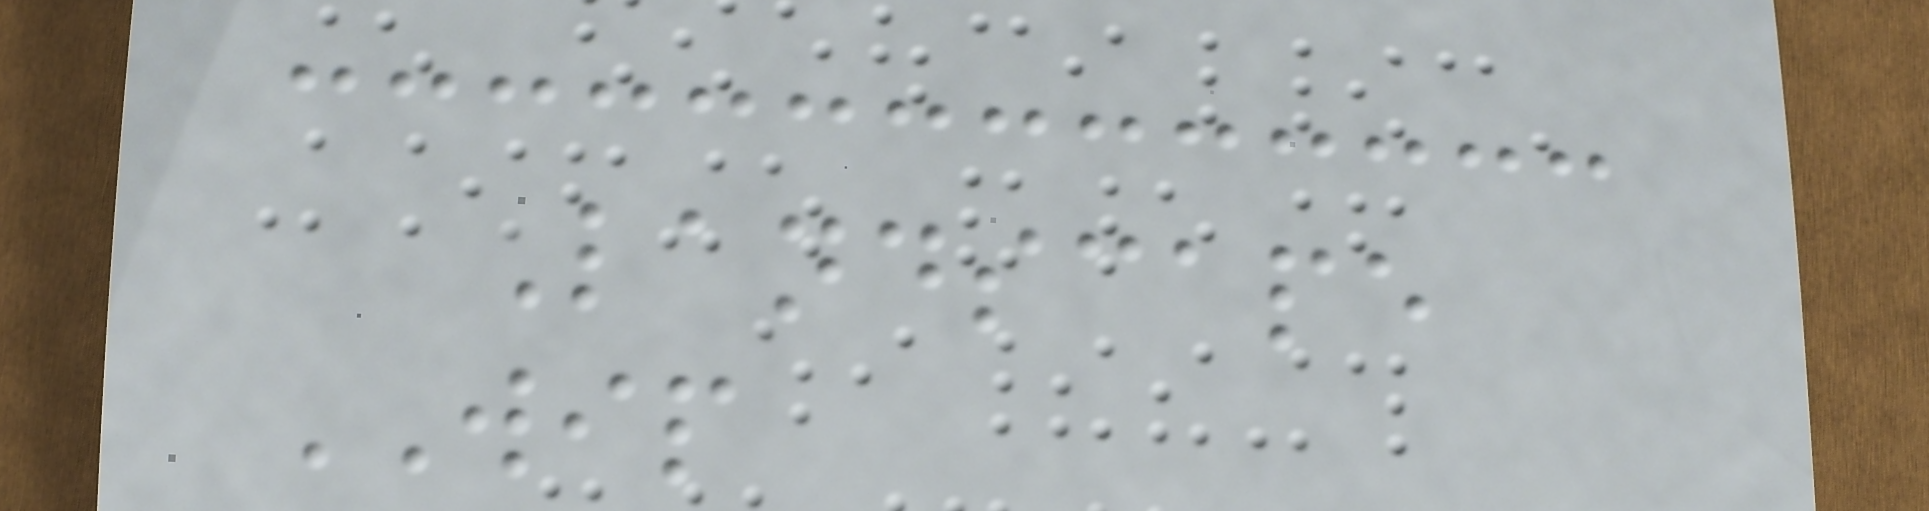Landscape
WIP
